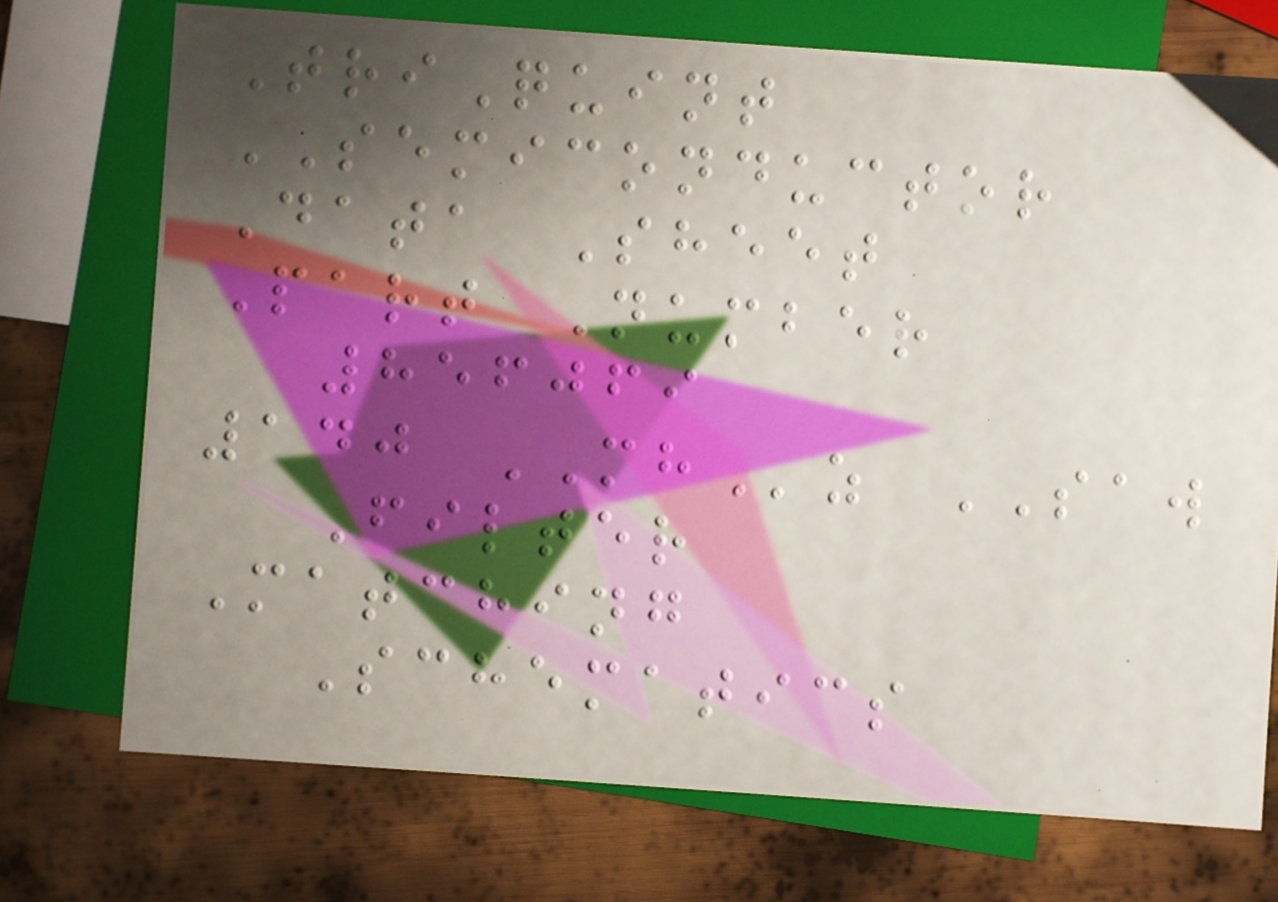TriQuint
SEMICONDUCTOR
Data Sheet
Part Number
856069
140 MHz SAW
Filter
Matching
Schematics
